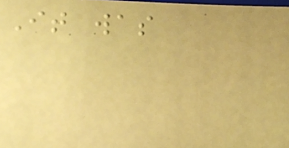It was
